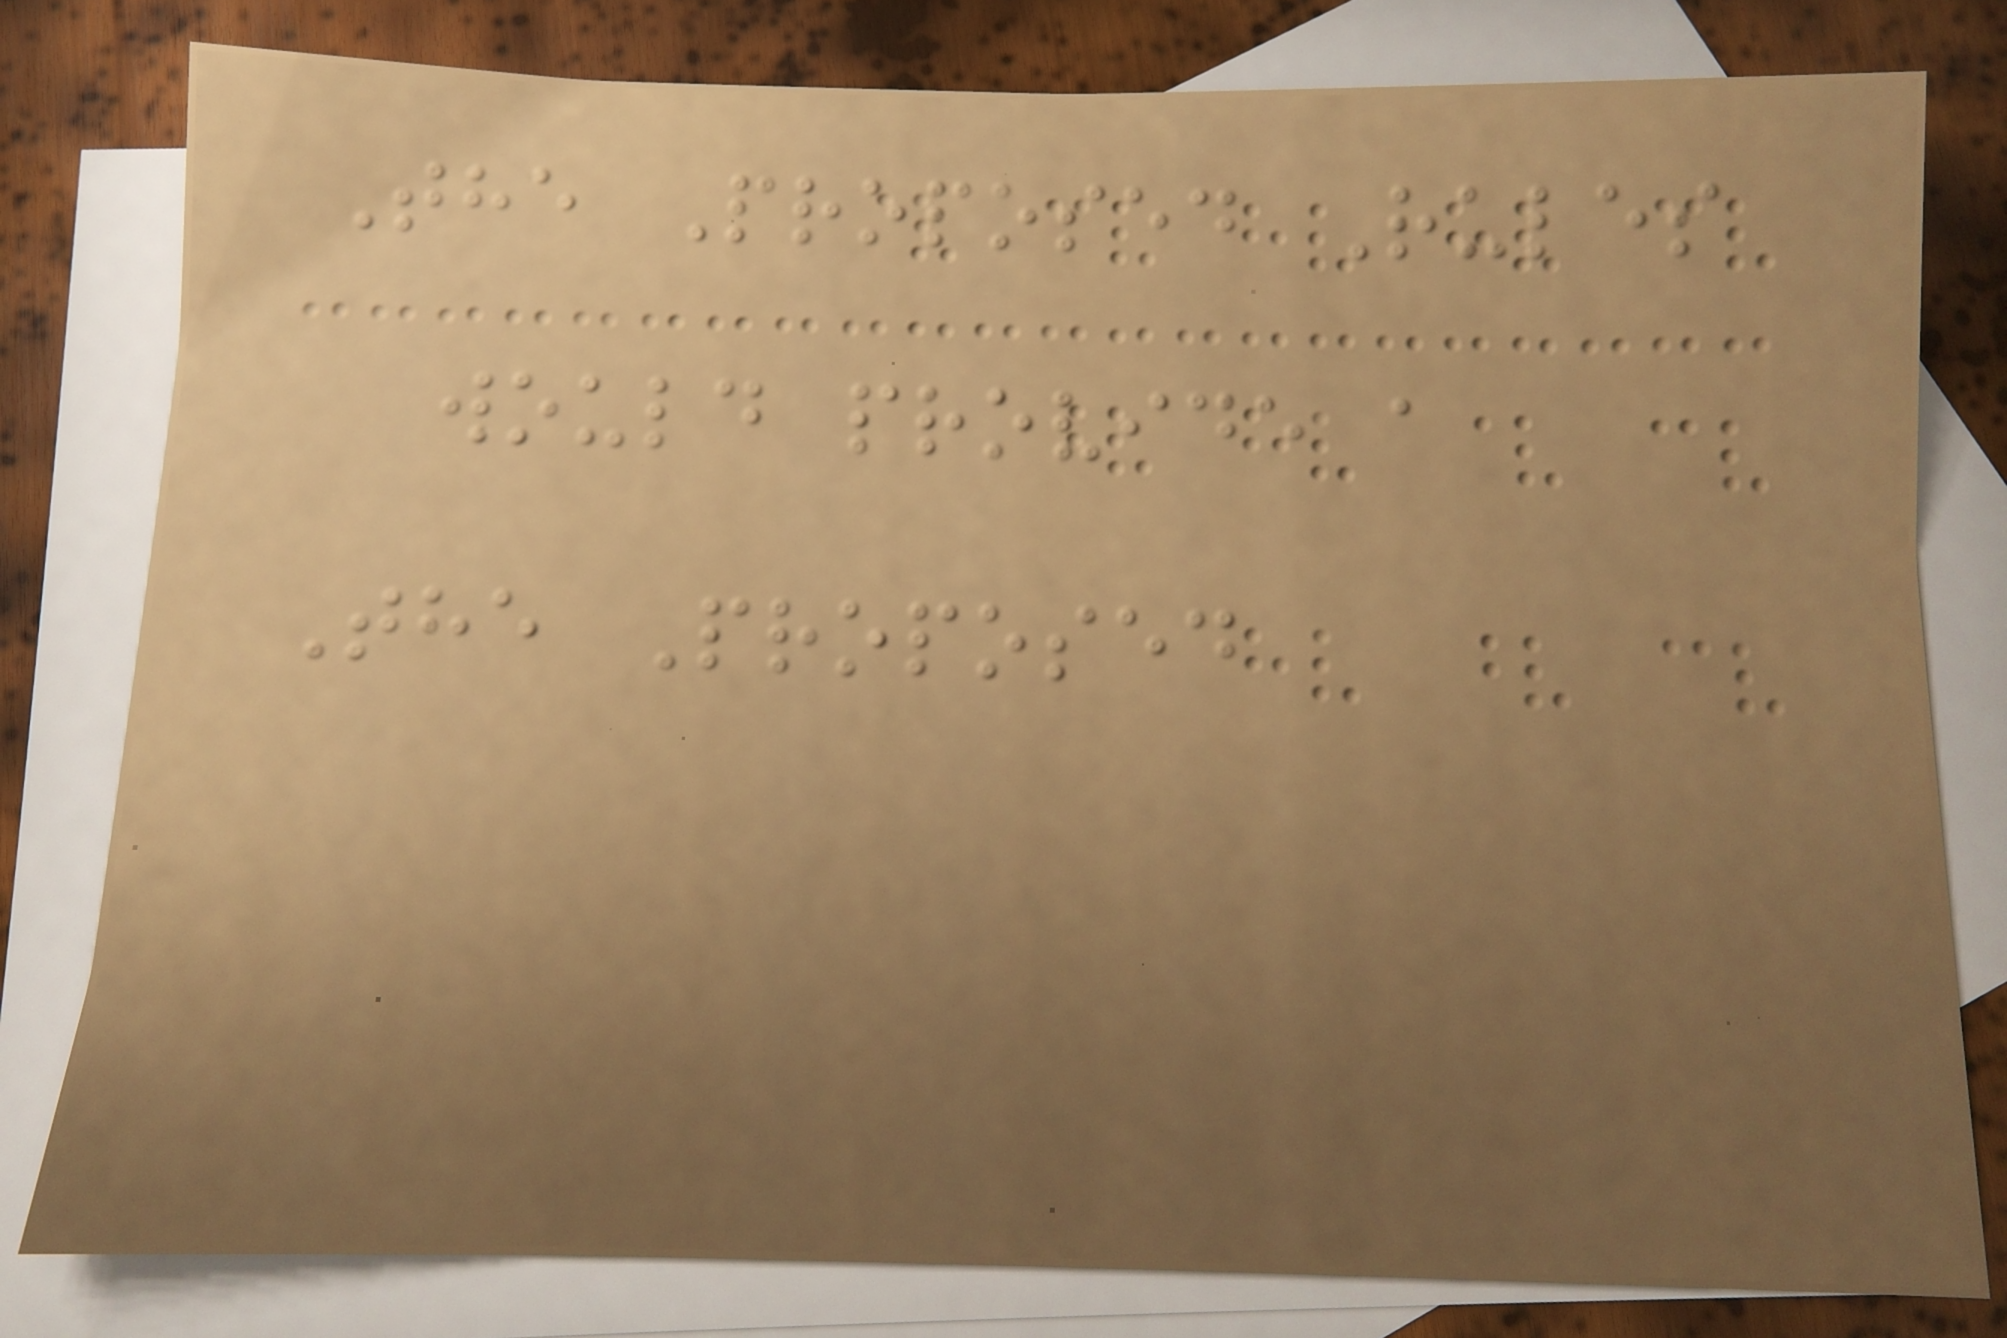The Proposed Rules
would provide a
The Proposed
